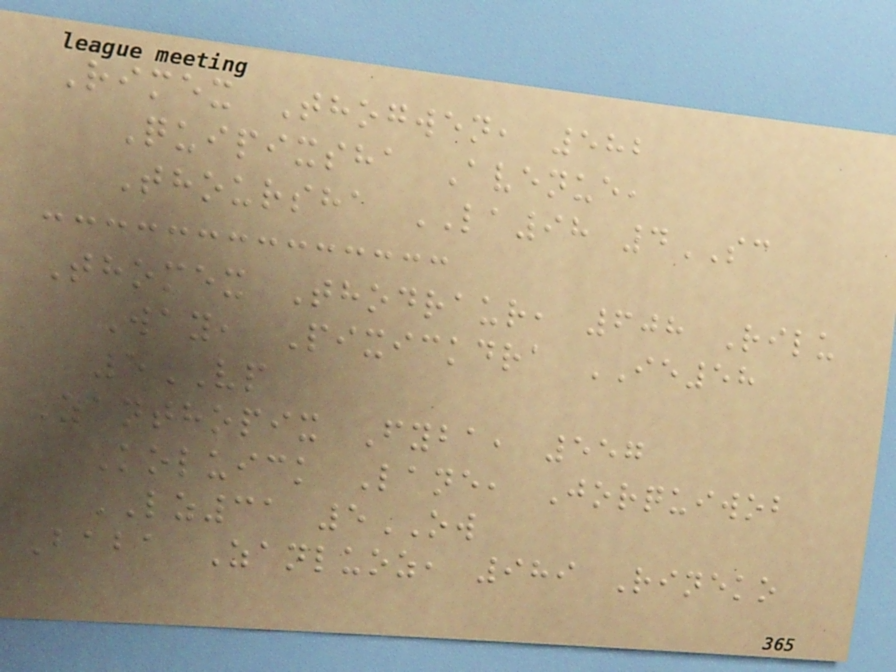Rimex Thogwen, 582
Quipixsha Avenue,
Thoursha LA98 4SC
Thomex Thodraur, 608 Rilu
Way, Pixickdra IE58
5VP
Zanthopix Fyba, 557
Koluick Lane, Jorquiwob
LZ31 5OW
Baba Zanluoz, 989 Rineko
